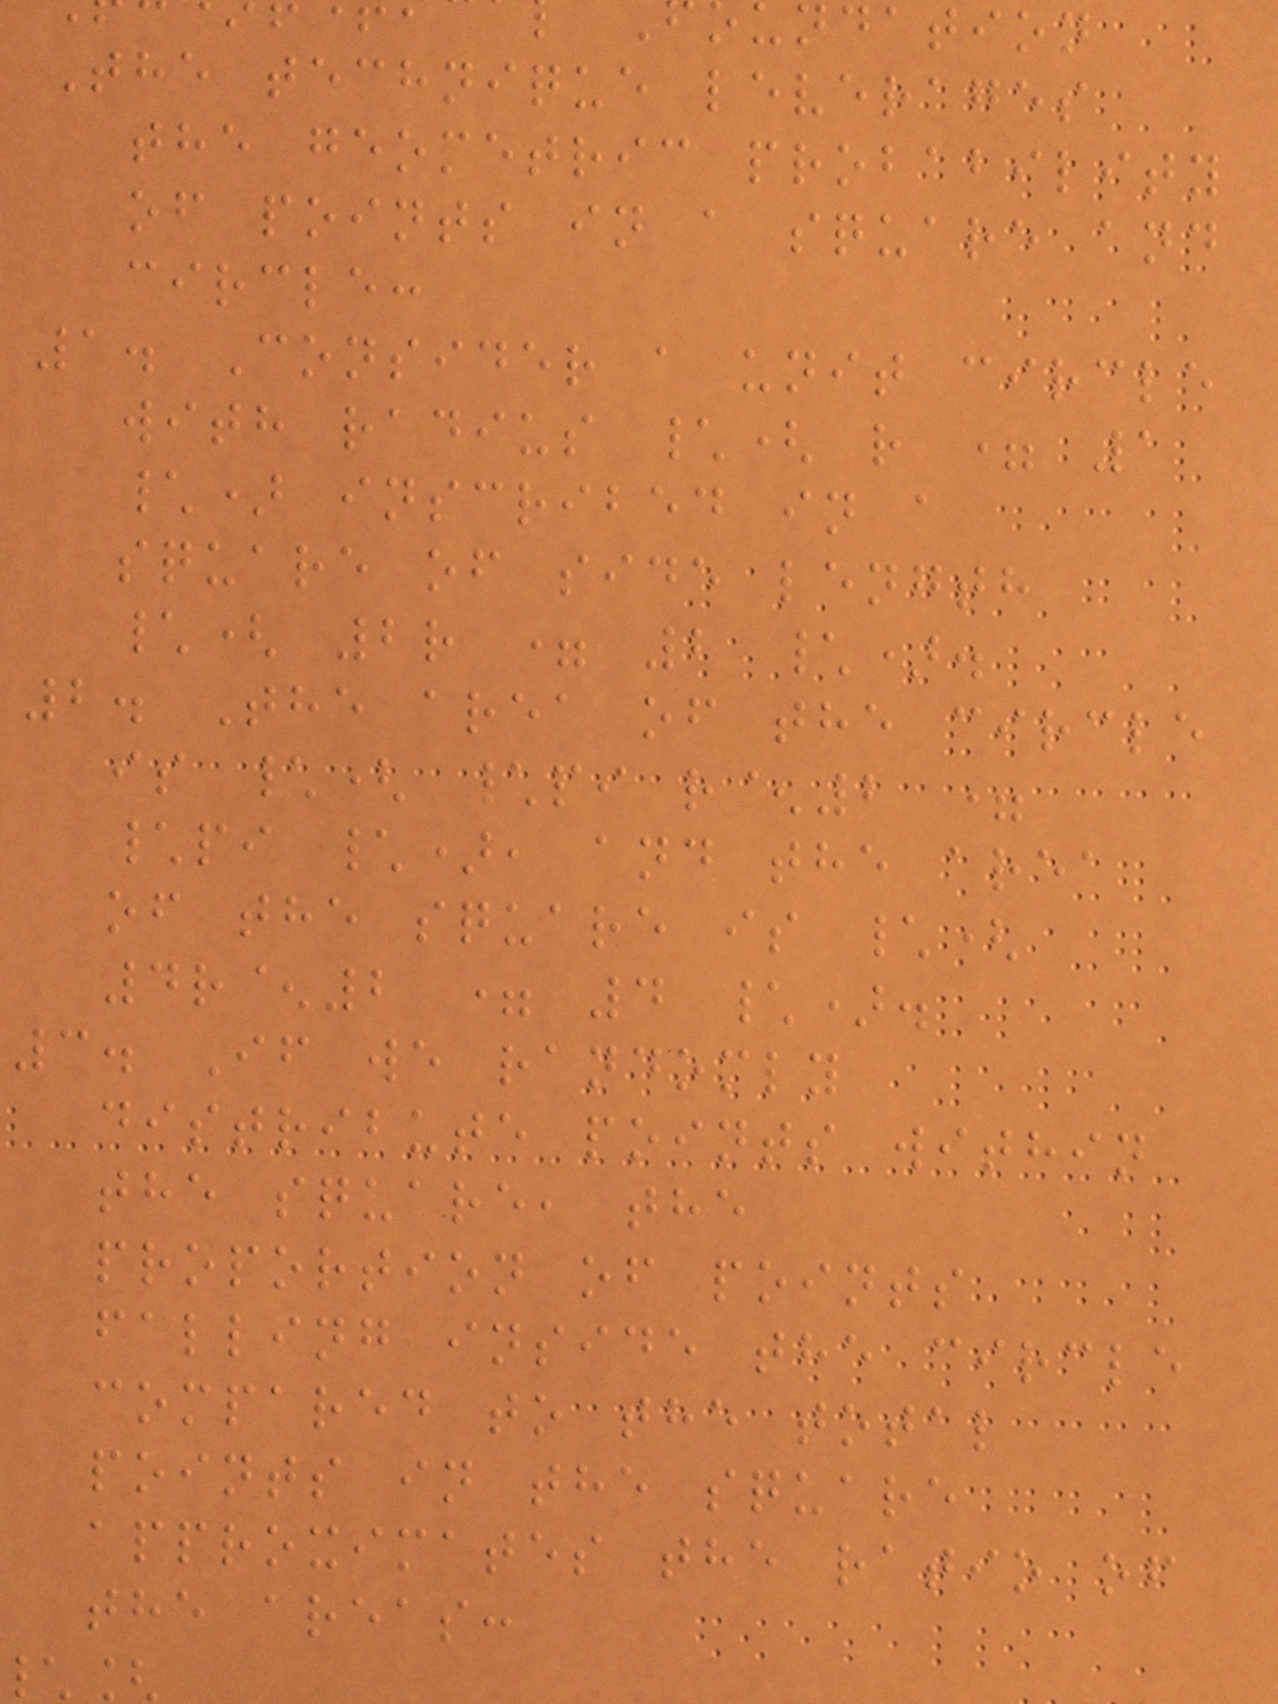ndation
The technique leverages
the geometric probability
of points in a square and
circle:
1. Consider a unit circle
with radius \( r = 1
\) inscribed in a
square of side length
\( 2r = 2 \).
2. The area of the circle
is \( \pi r^2 =
\pi \), and the area
of the square is \(
4r^2 = 4 \).
3. If we randomly
distribute points within
the square, the
proportion of points
falling inside the circle
compared to the total
points in the square
approximates the ratio of
the areas:
